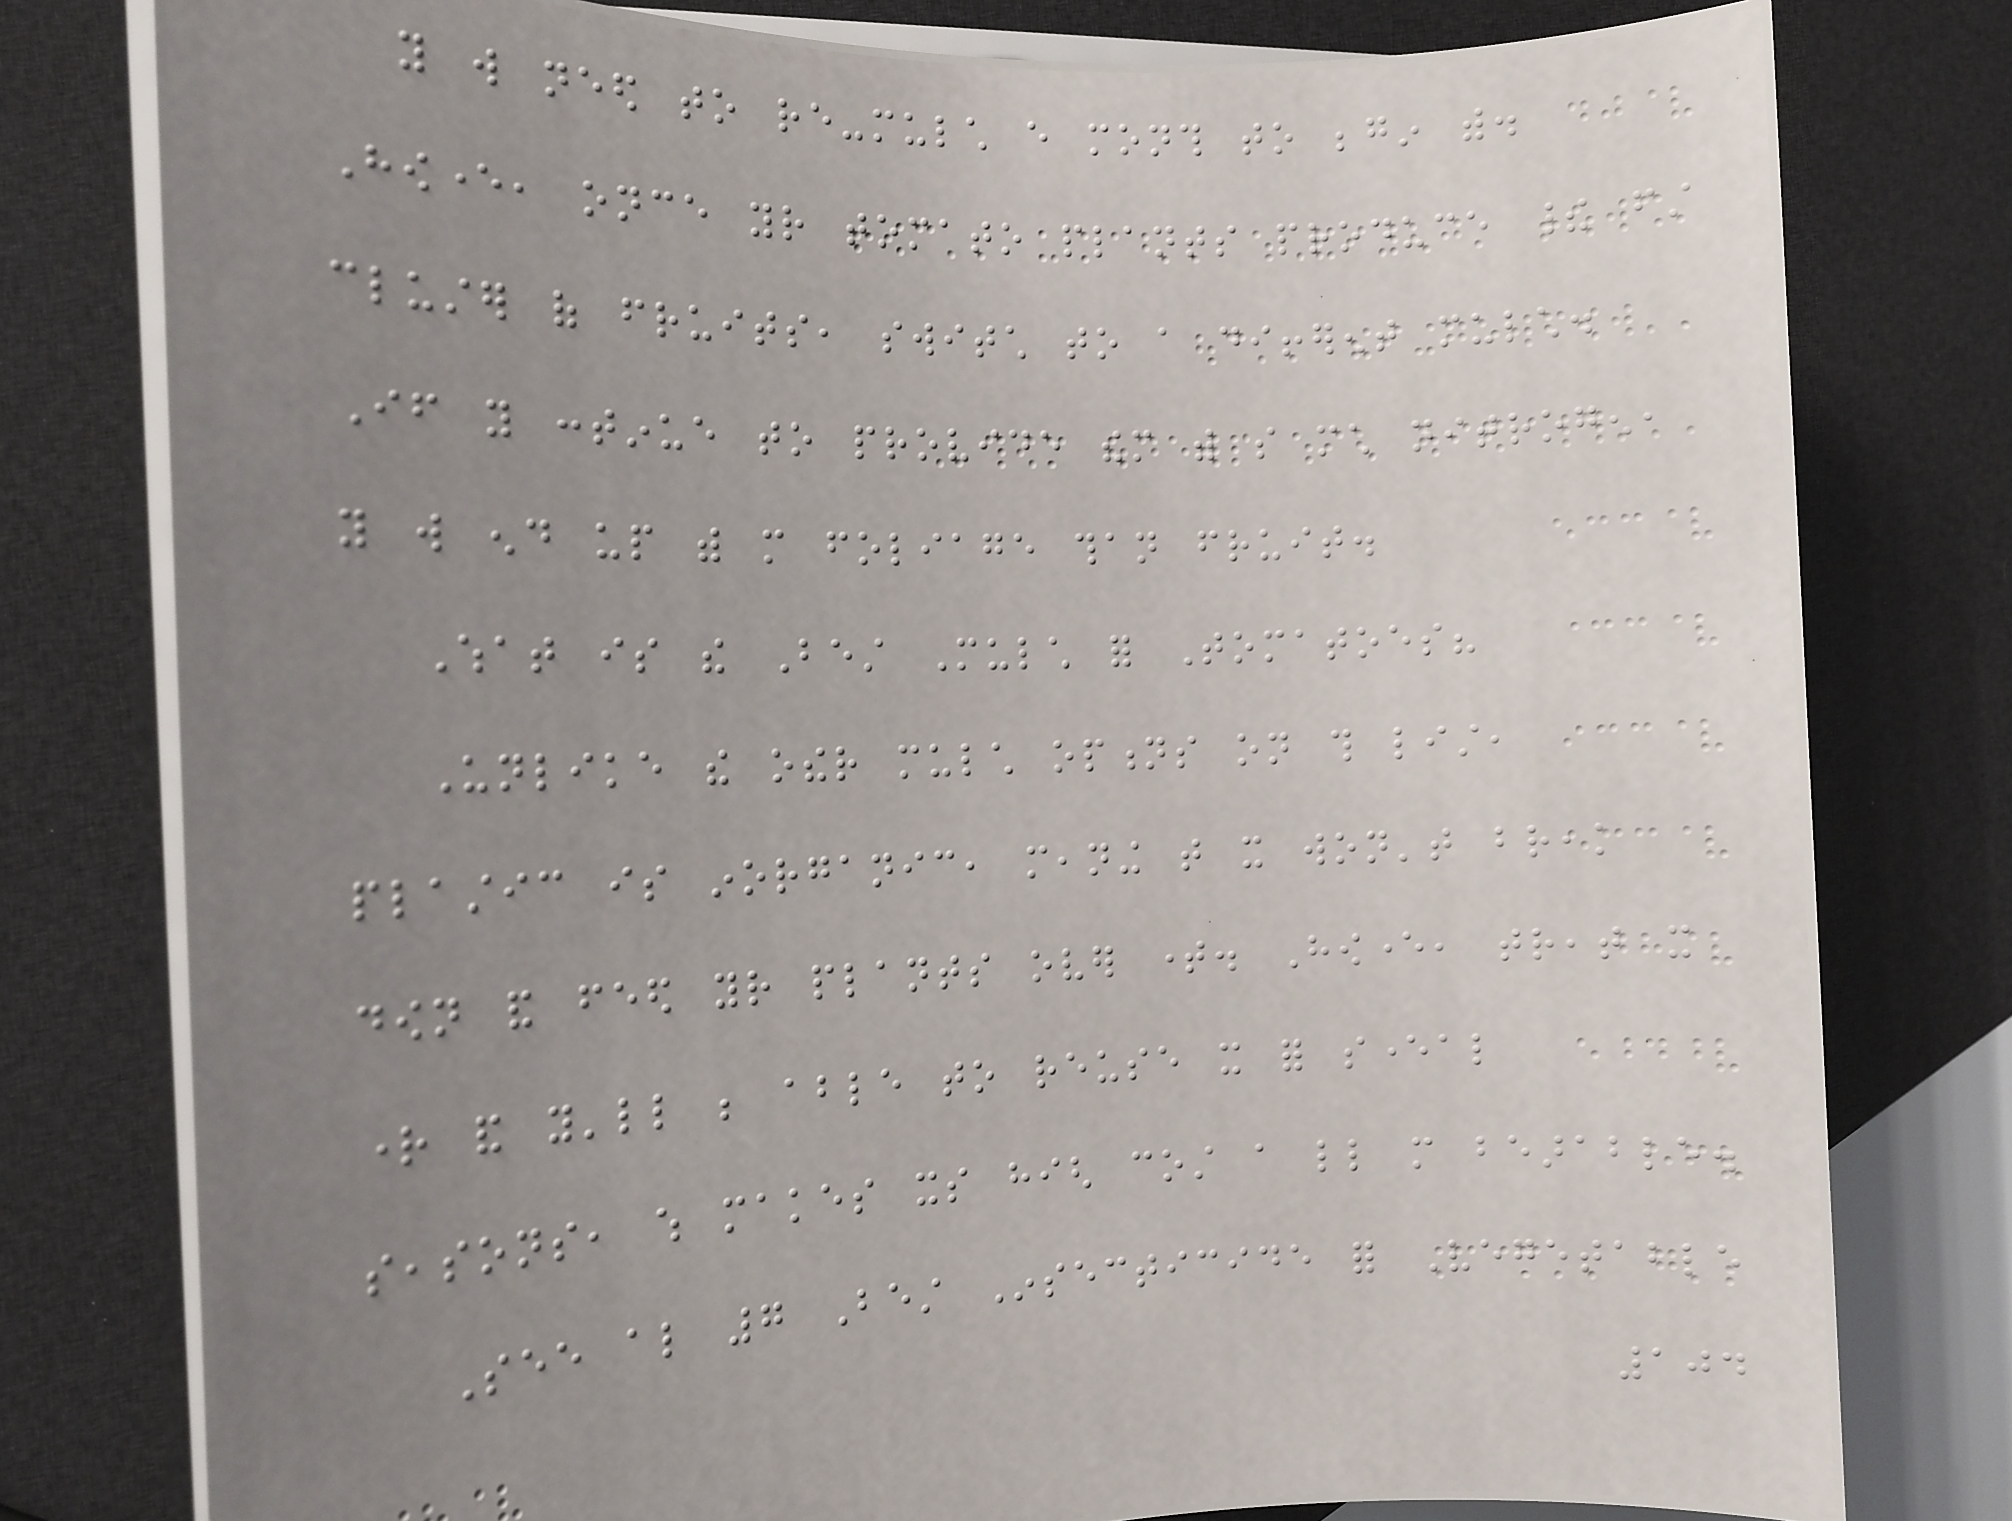you will need to re-mulch every month to begin with.
However, once your tomato plants produce their first
cluster of fruits, switch to a different mulch.
If you continue to provide them with so much nitrogen,
you will end up with more foliage than fruit.
What is the Best Mulch for Tomatoes?
Unlike the other mulch options on this list,
plastic is inorganic, meaning that it won't break
down and feed your plants over time. However, treat it
right and you'll be able to reuse it for several
seasons, which makes its high cost a little more bearable.
See also 7 Best Insecticide for Vegetable
104
